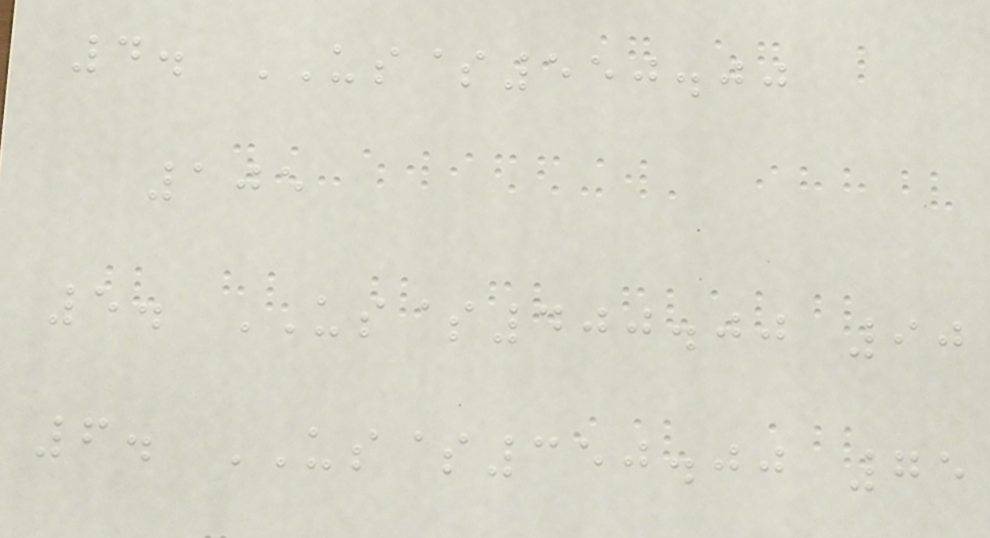4. US$550.00
105
5. US$400.00 90
6. US$350.00 75
